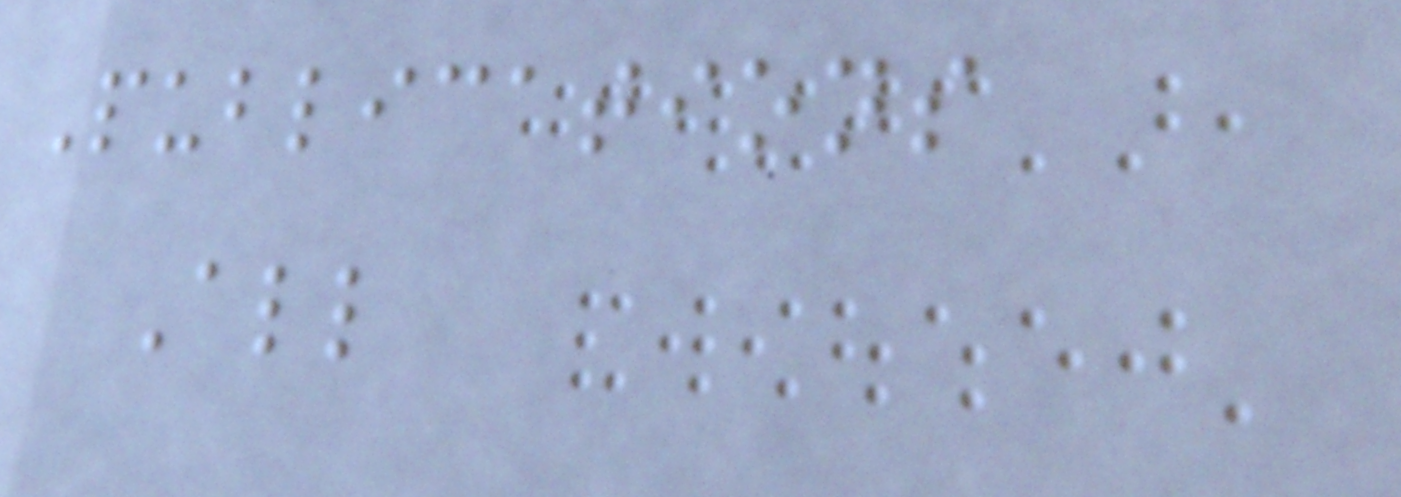Publications
All
